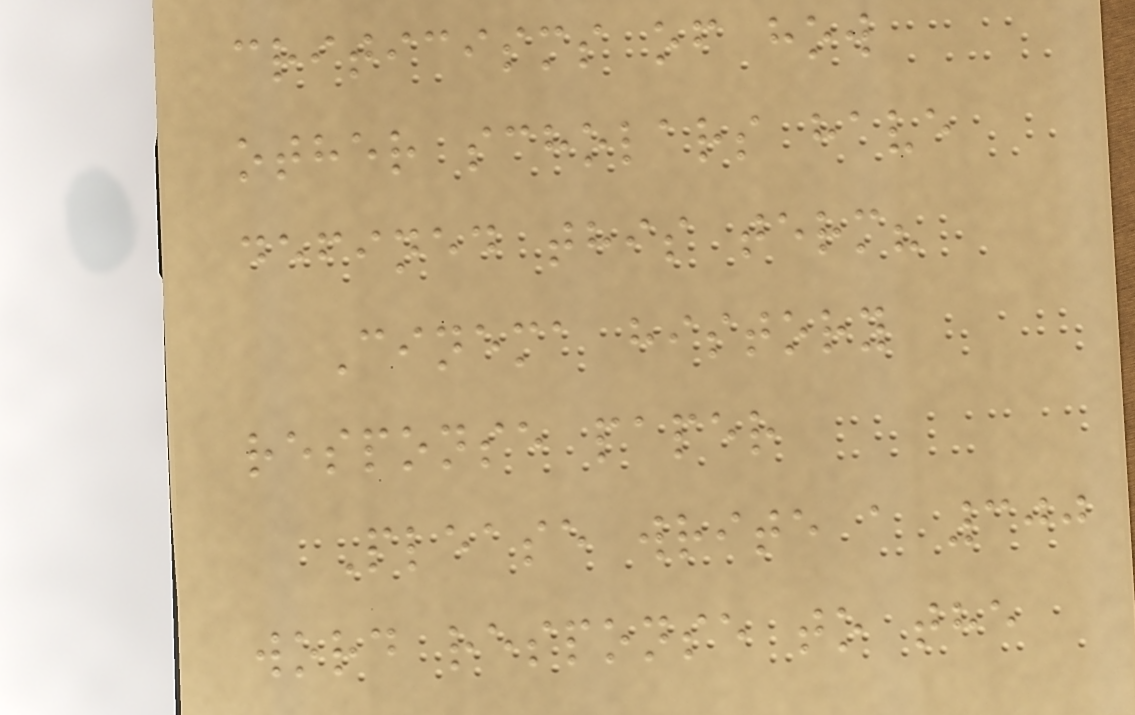criticisms of how
other scholars have
defined this term?
Cinema history
response paper
Please write a 300
word response to the
